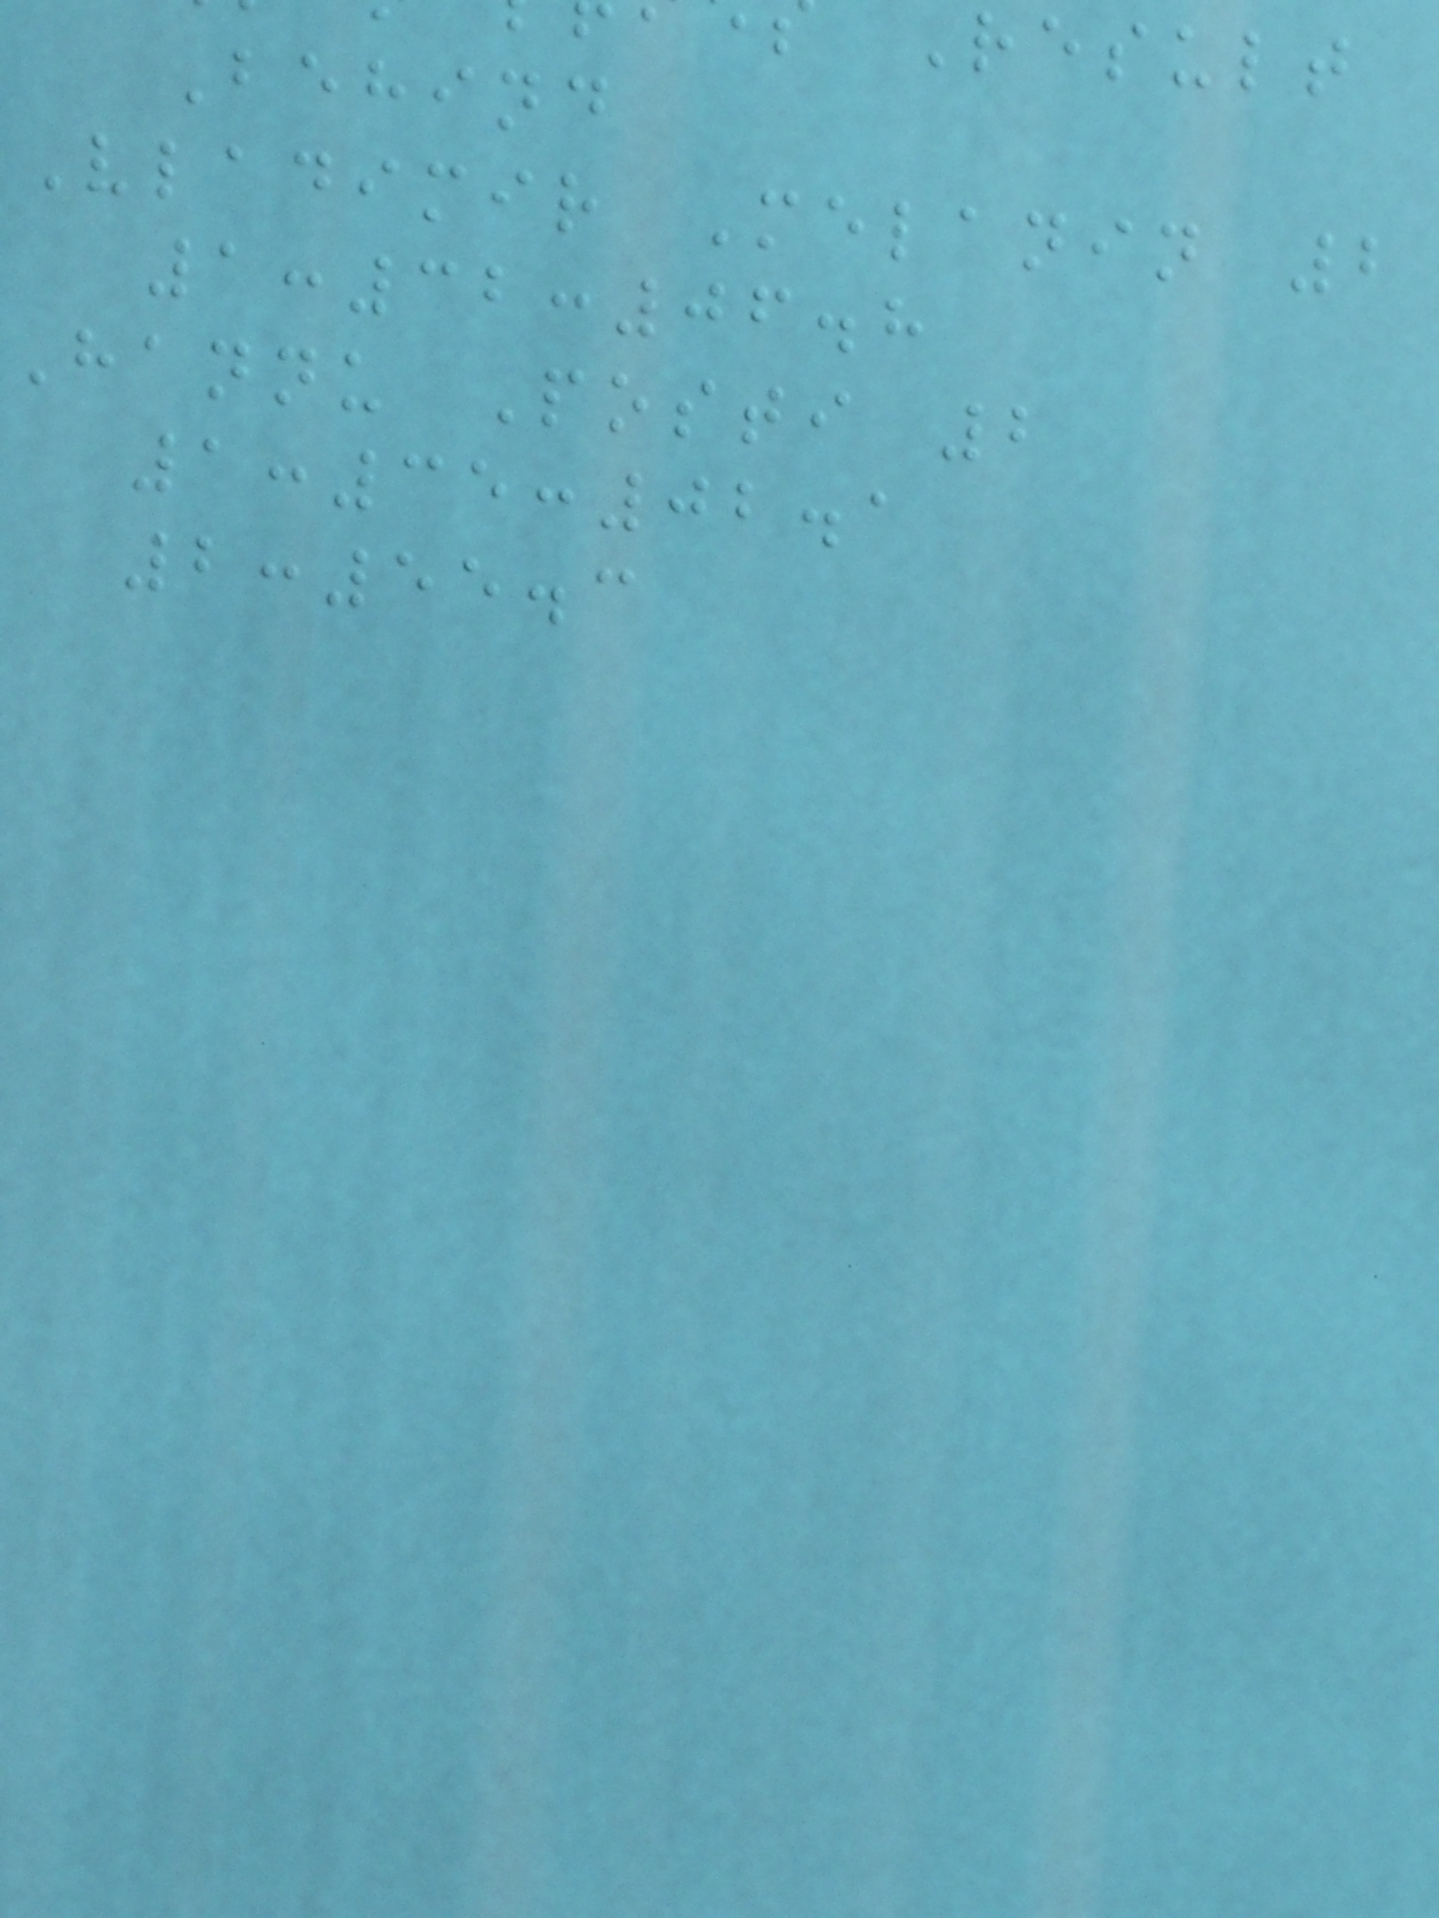Result
Behind
Vladimir Melanin 2
1:32:06.8
Hannu Posti 2
1:35:02.1
2:55.3
